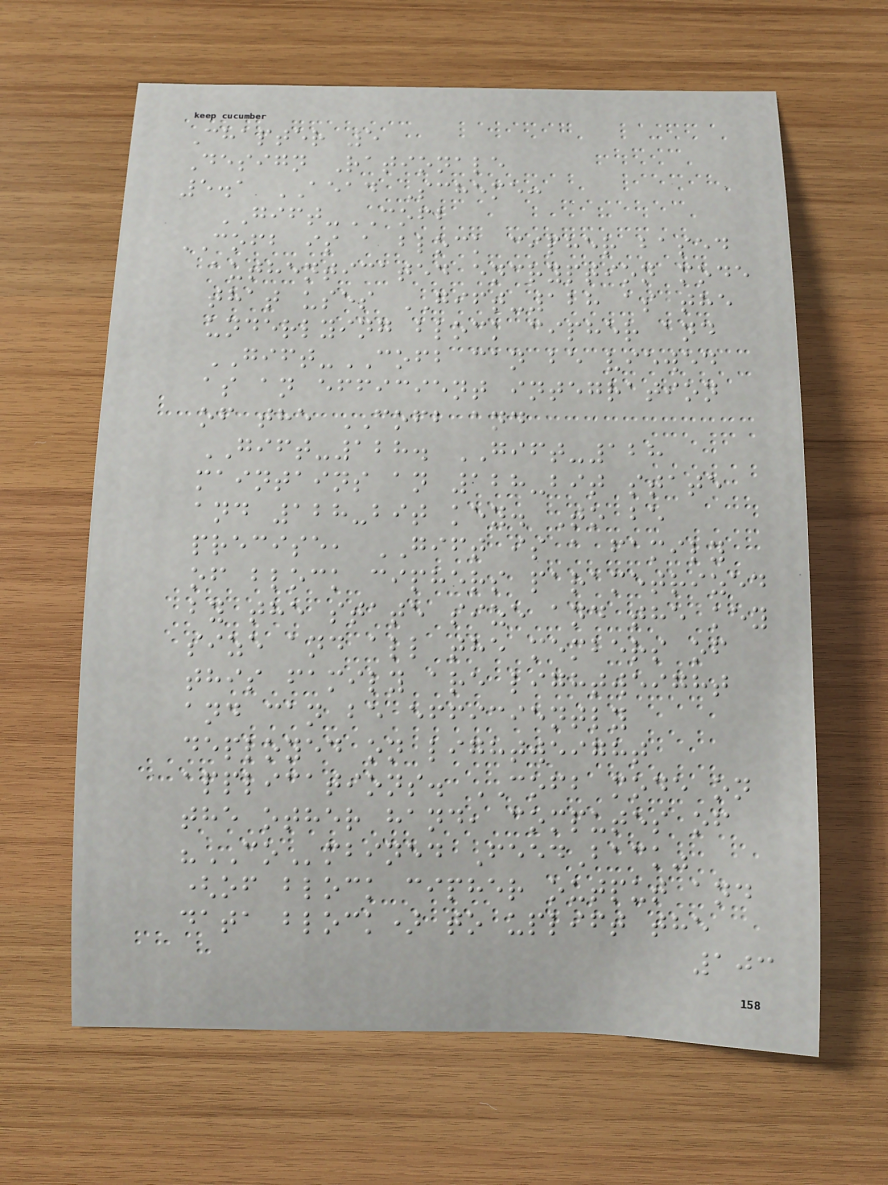Chapter 5
Design Rationale
5.1 AEAD Scheme:
GIFT-COFB
COFB is a block cipher based
authenticated encryption mode
that uses GIFT-128 as the
underlying block cipher and
GIFT-COFB can be viewed
as an efficient integration
of the COFB and
GIFT-128. GIFT-128
maintains an 128-bit state
and 128-bit key. To be
precise, GIFT is a family
of block ciphers parametrized
by the state size and the key
size and all the members of
this family are lightweight
and can be efficiently
deployed on lightweight
applications. COFB mode on
the other hand, computes of
"COmbined FeedBack"
(of block cipher output and
data block) to uplift the
103
